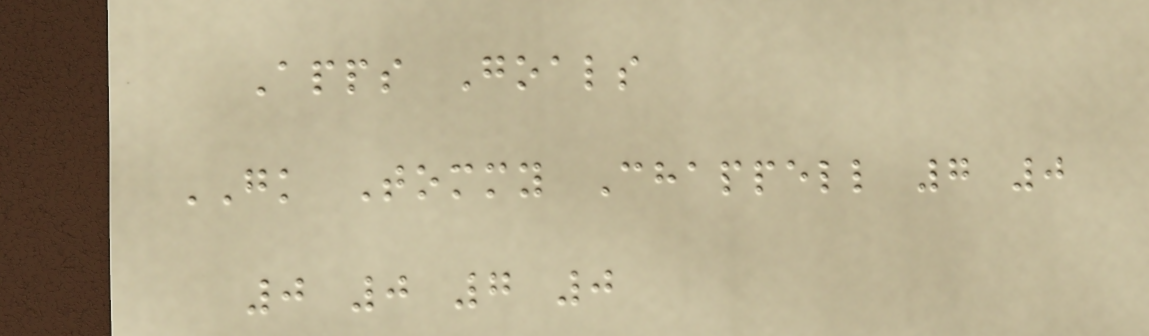Apps Goals
GK Tommy Chappell 7 0
0 0 7 0
